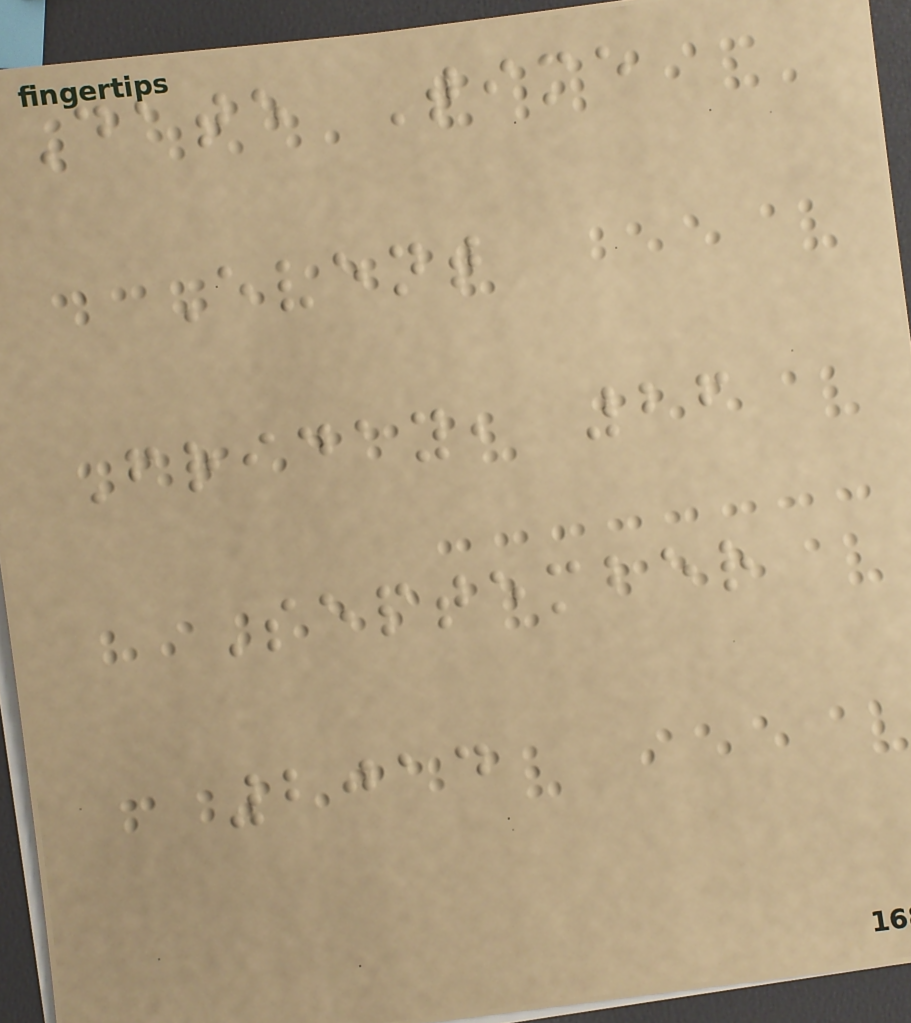Date Time
Event
Friday, 26
September
2014
